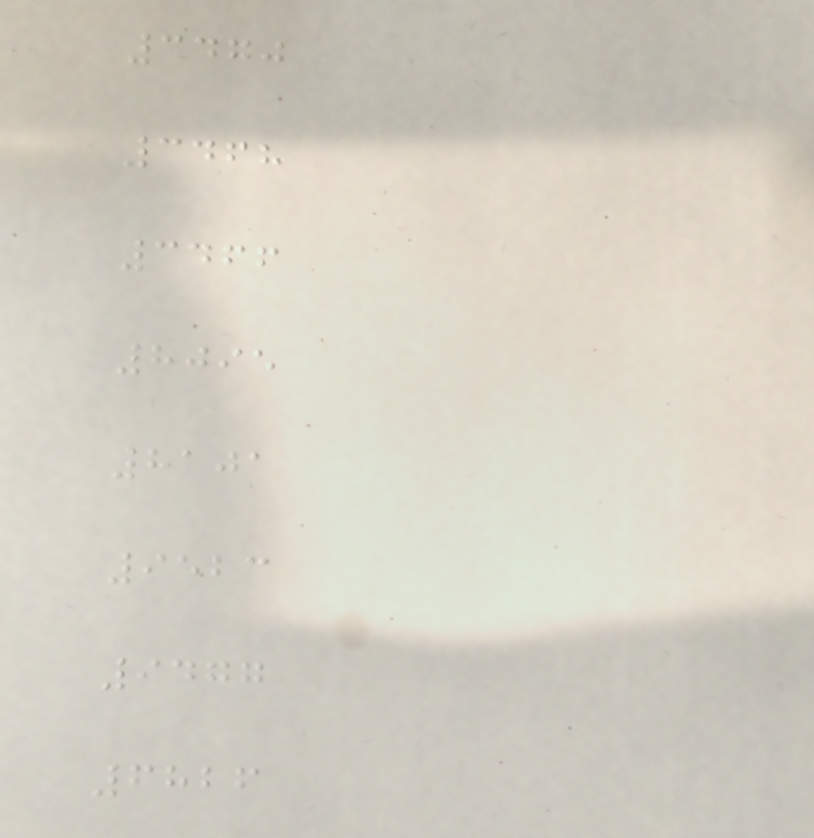3470
3468
3466
8095
8101
9523
9477
6826
